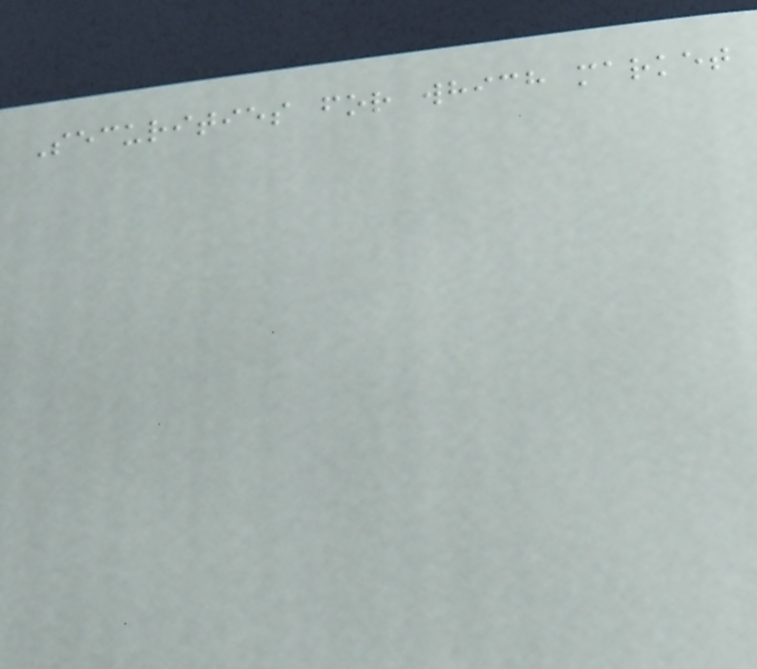Securities for which market
